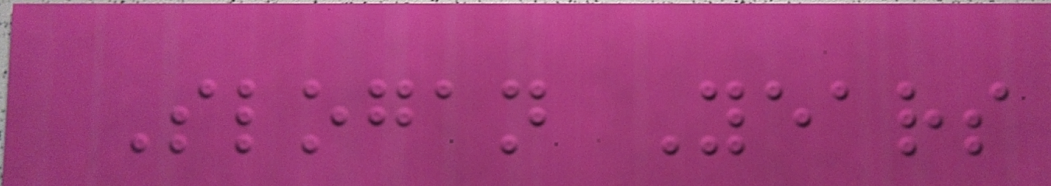Slogan Years
